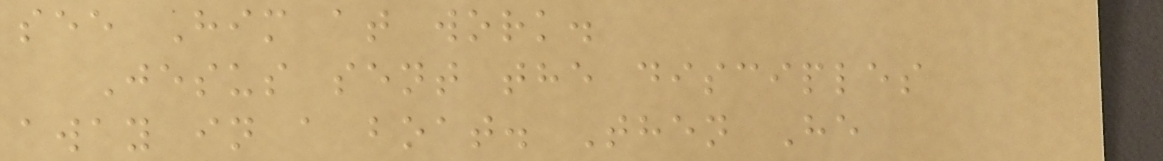see Him at work.
Jesus sent the disciples
away in a boat. Then He
